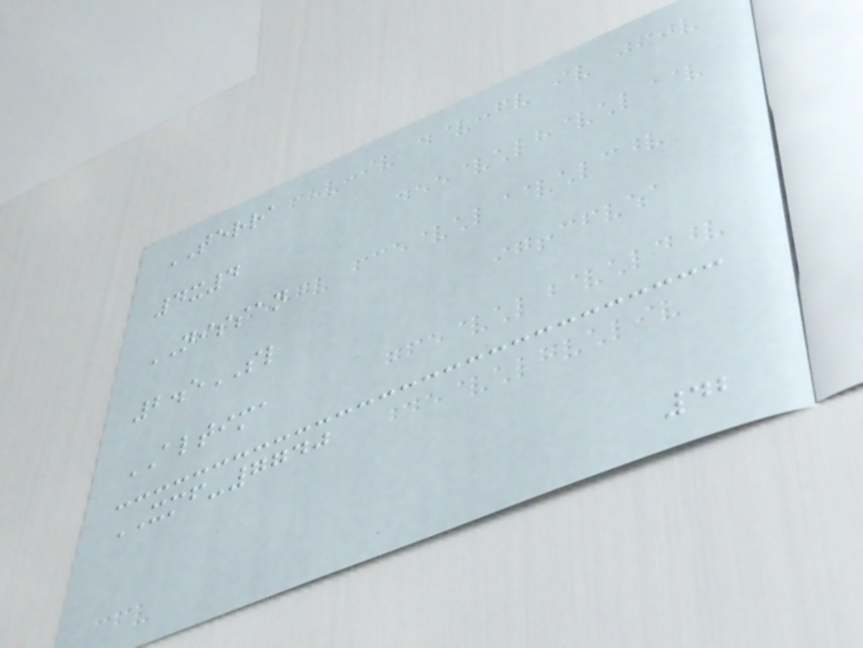TERRA
4x4
NISSAN
2.5SL
ALTIMA
XMF-7740
42
